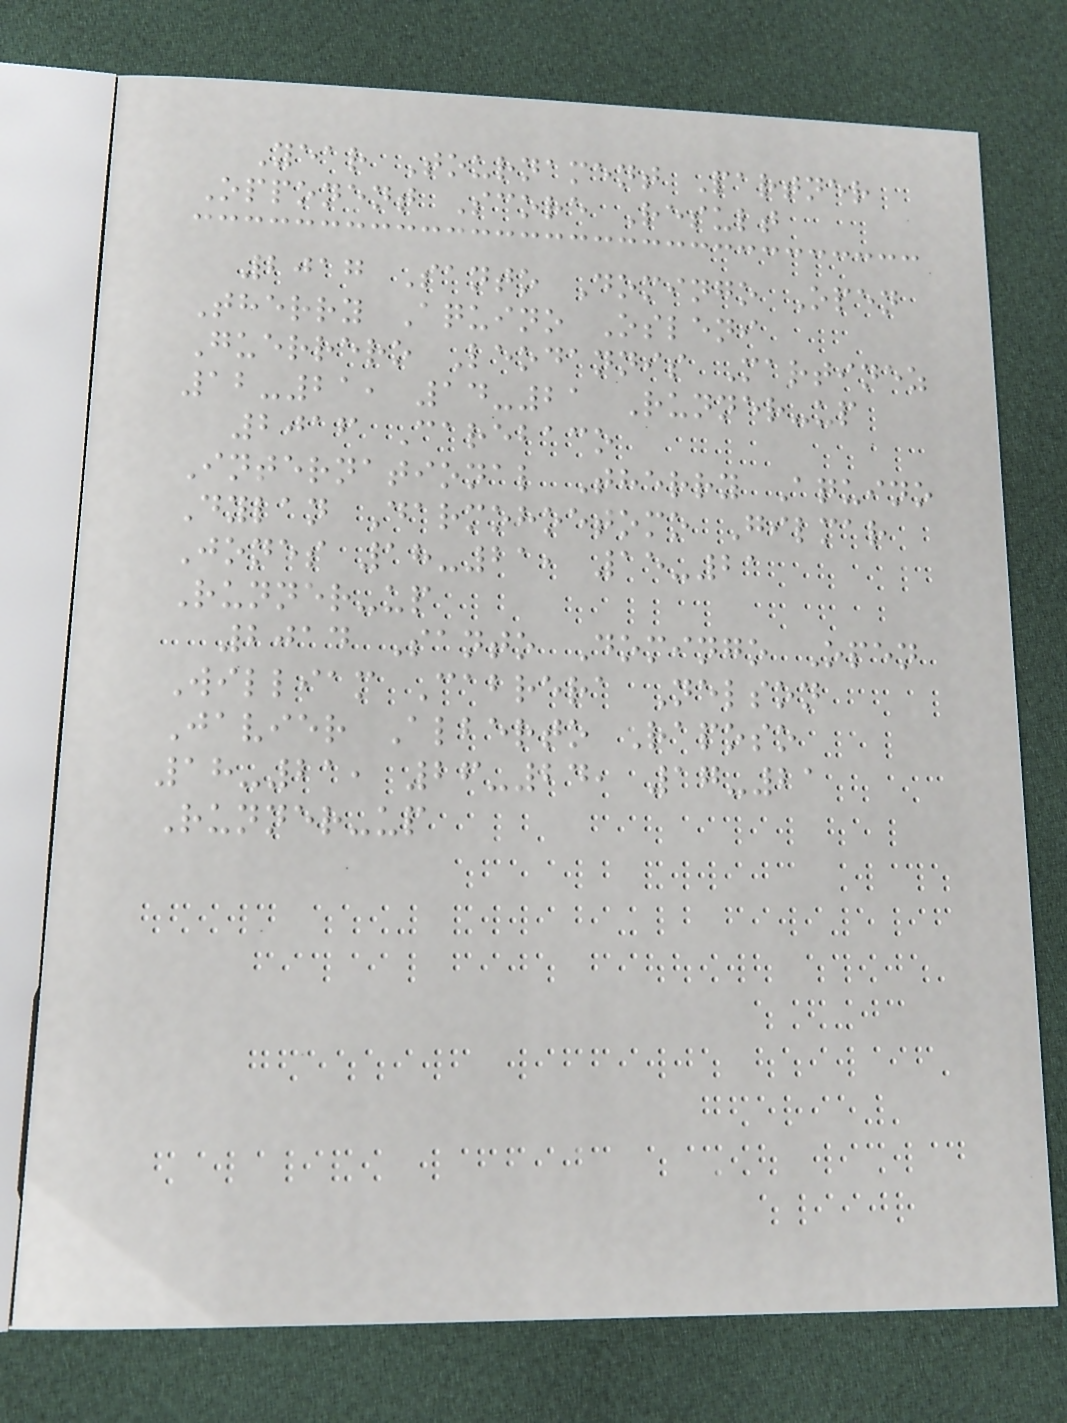Year Tournament Partner
Opponent Score Result
2017 Santo Domingo Open
Therry Aquino Osleni
Guerrero Leodannis Martinez
12-21, 14-21 Runner-up
2016 Carebaco
International Therry Aquino
Dylan Darmohoetomo Gilmar
Jones 18-21, 15-21
Runner-up
2014 Santo Domingo Open
William Cabrera Nelson
Javier Alberto Raposo
18-21, 26-24, 17-21
Runner-up
